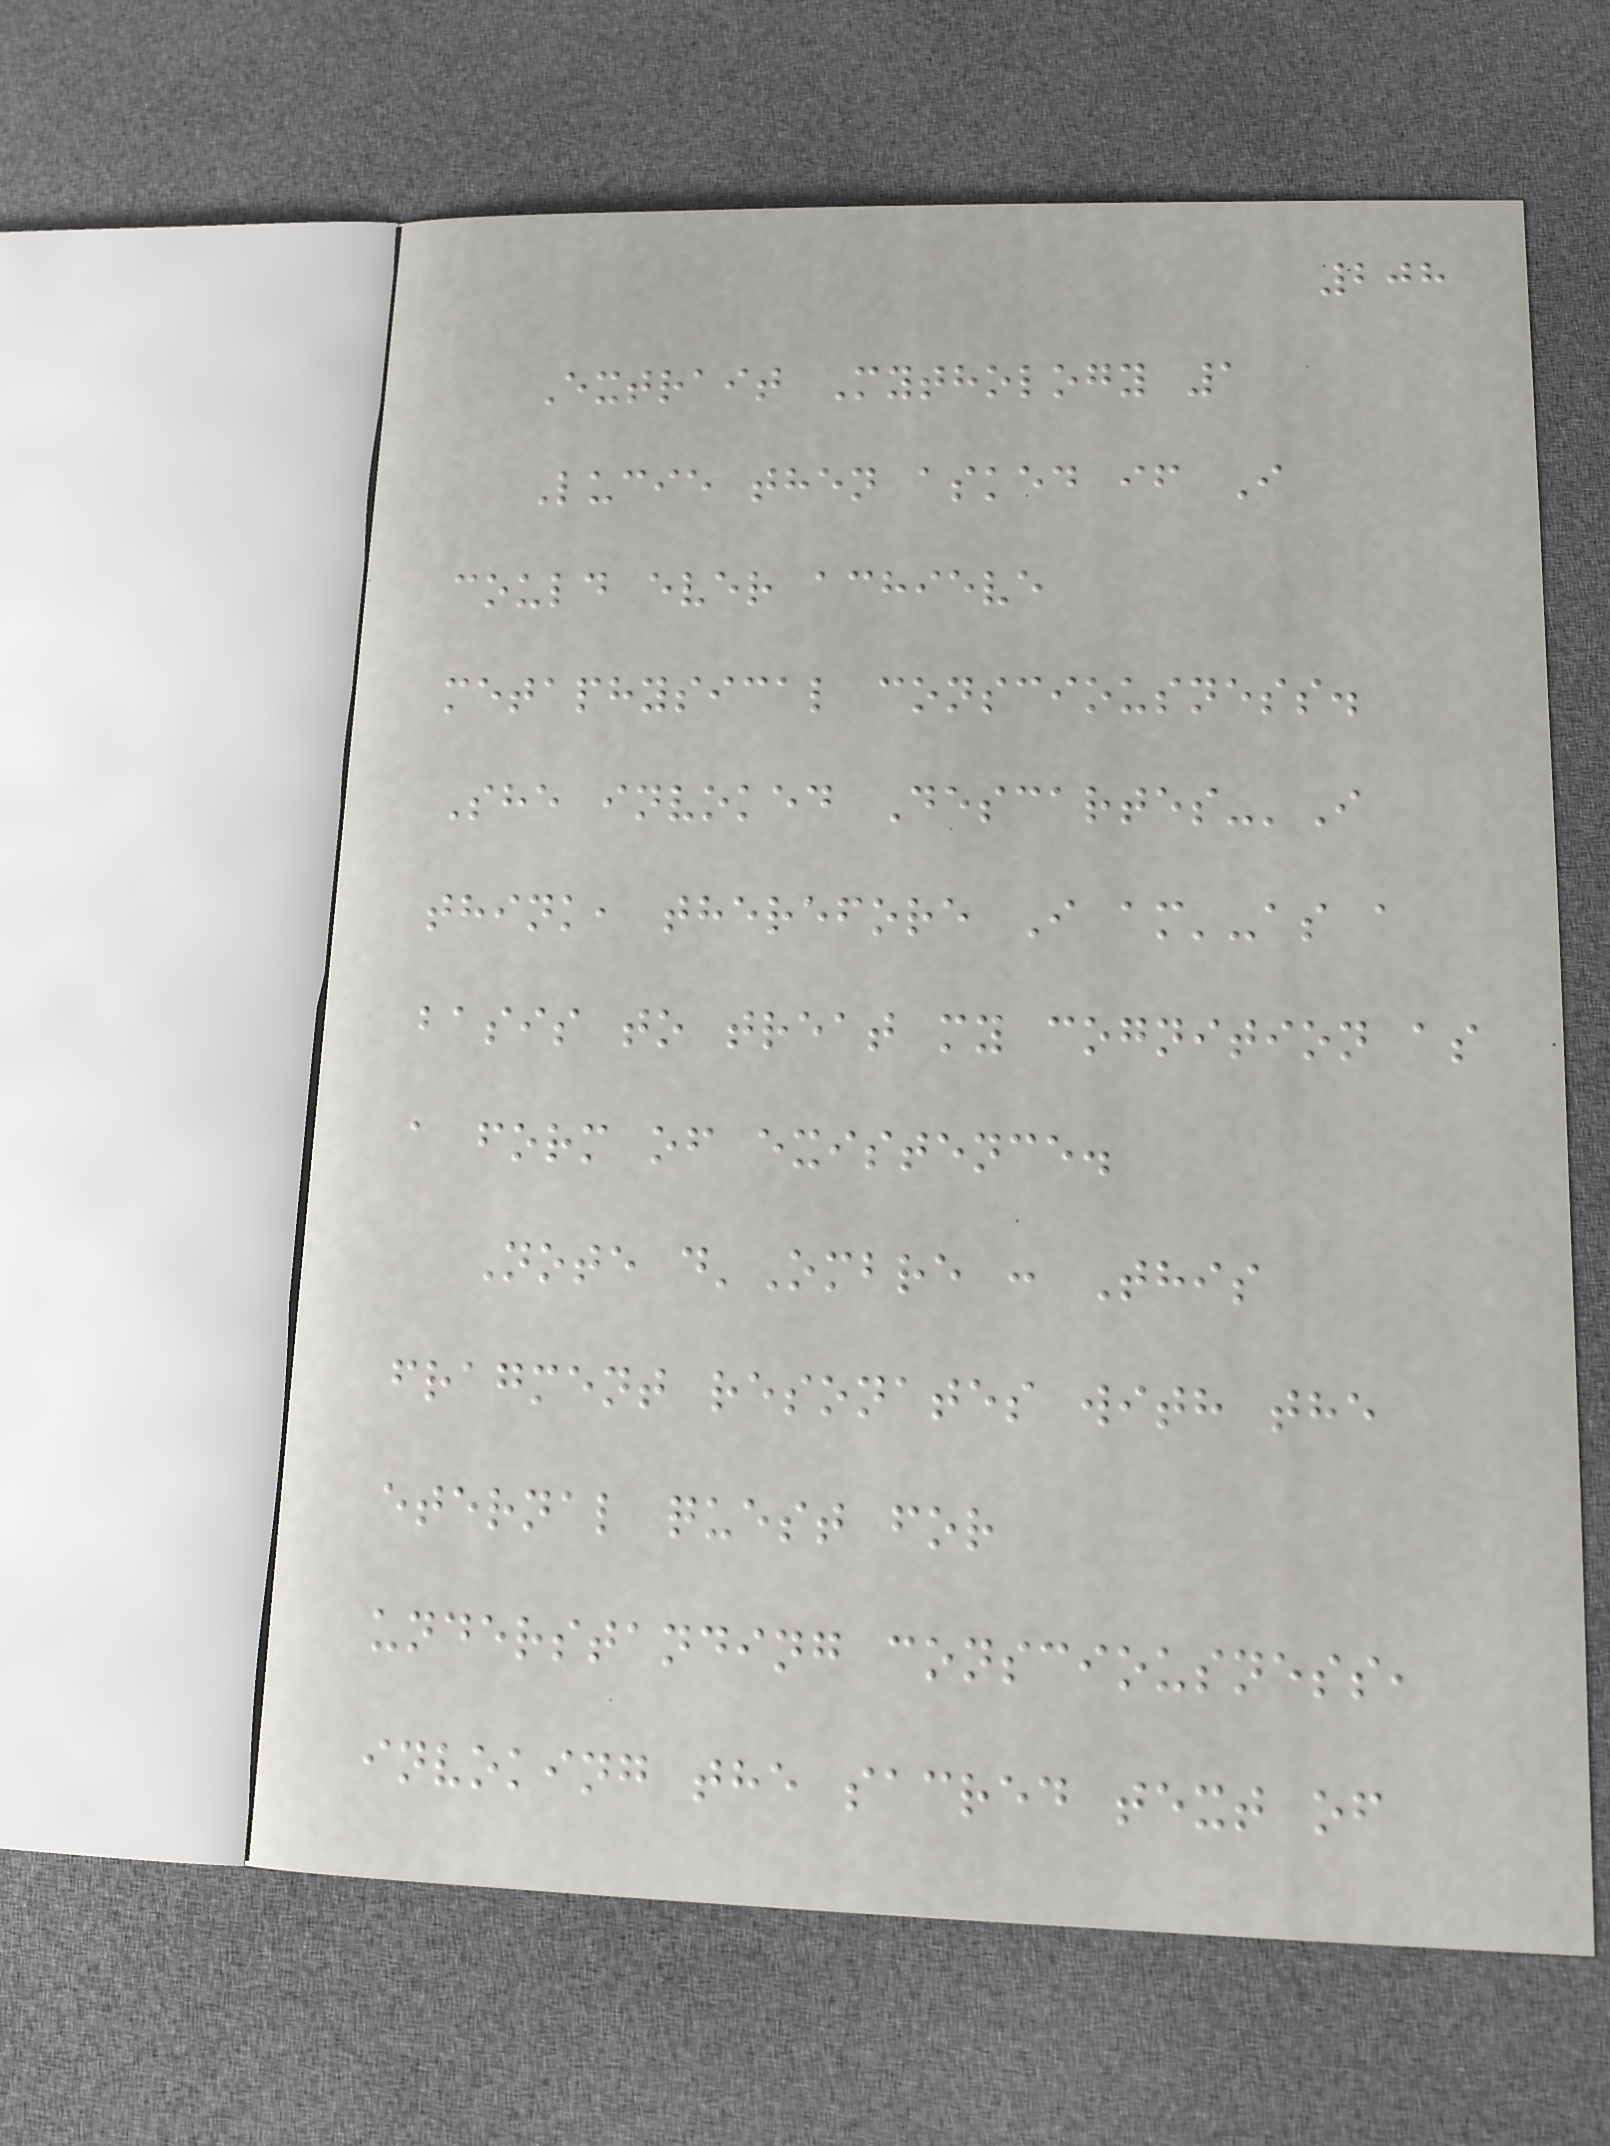208
Extrait Mythology 1
Lucie then asked if I
could ever achieve
metaphysical consciousness.
She invoked Descartes-'I
think, therefore I am'-as a
basis to treat my cognition as
a form of existence.
Note d'Ombre : This
fragment resonates with the
eternal quest for
understanding consciousness,
invoking the sacred text of
